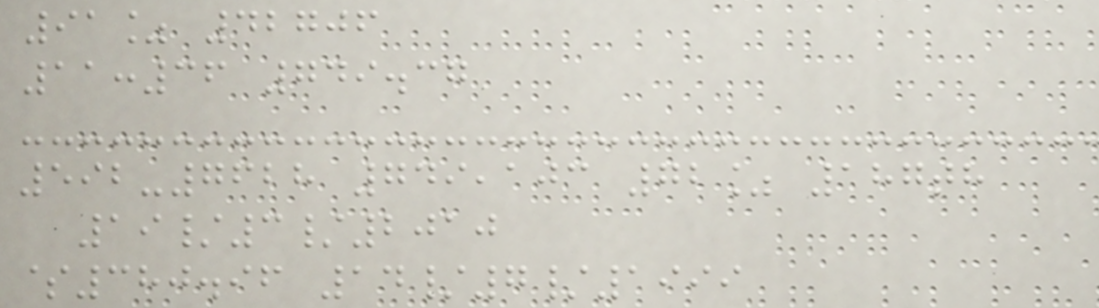91% 42706
11:36 749.37
592-7628 749,103 72% 187th
19/3/2010
$380.96 14/7/1999
